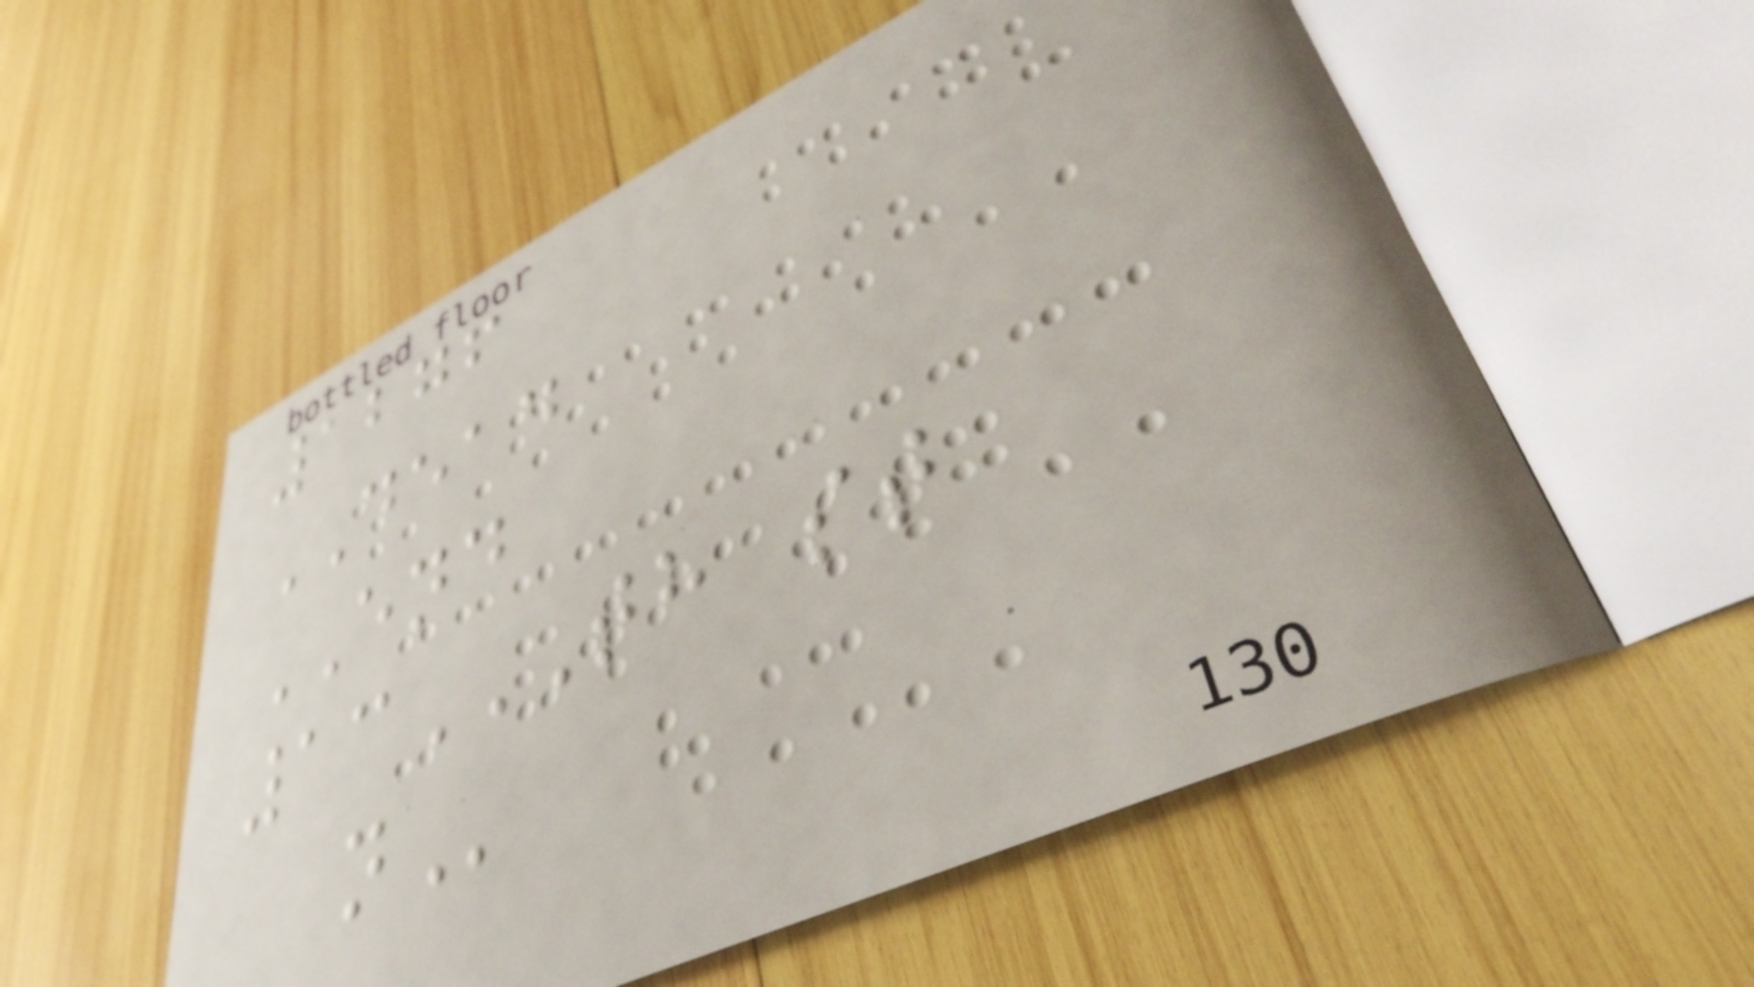1276
DEAD
END
13TH ST
N
